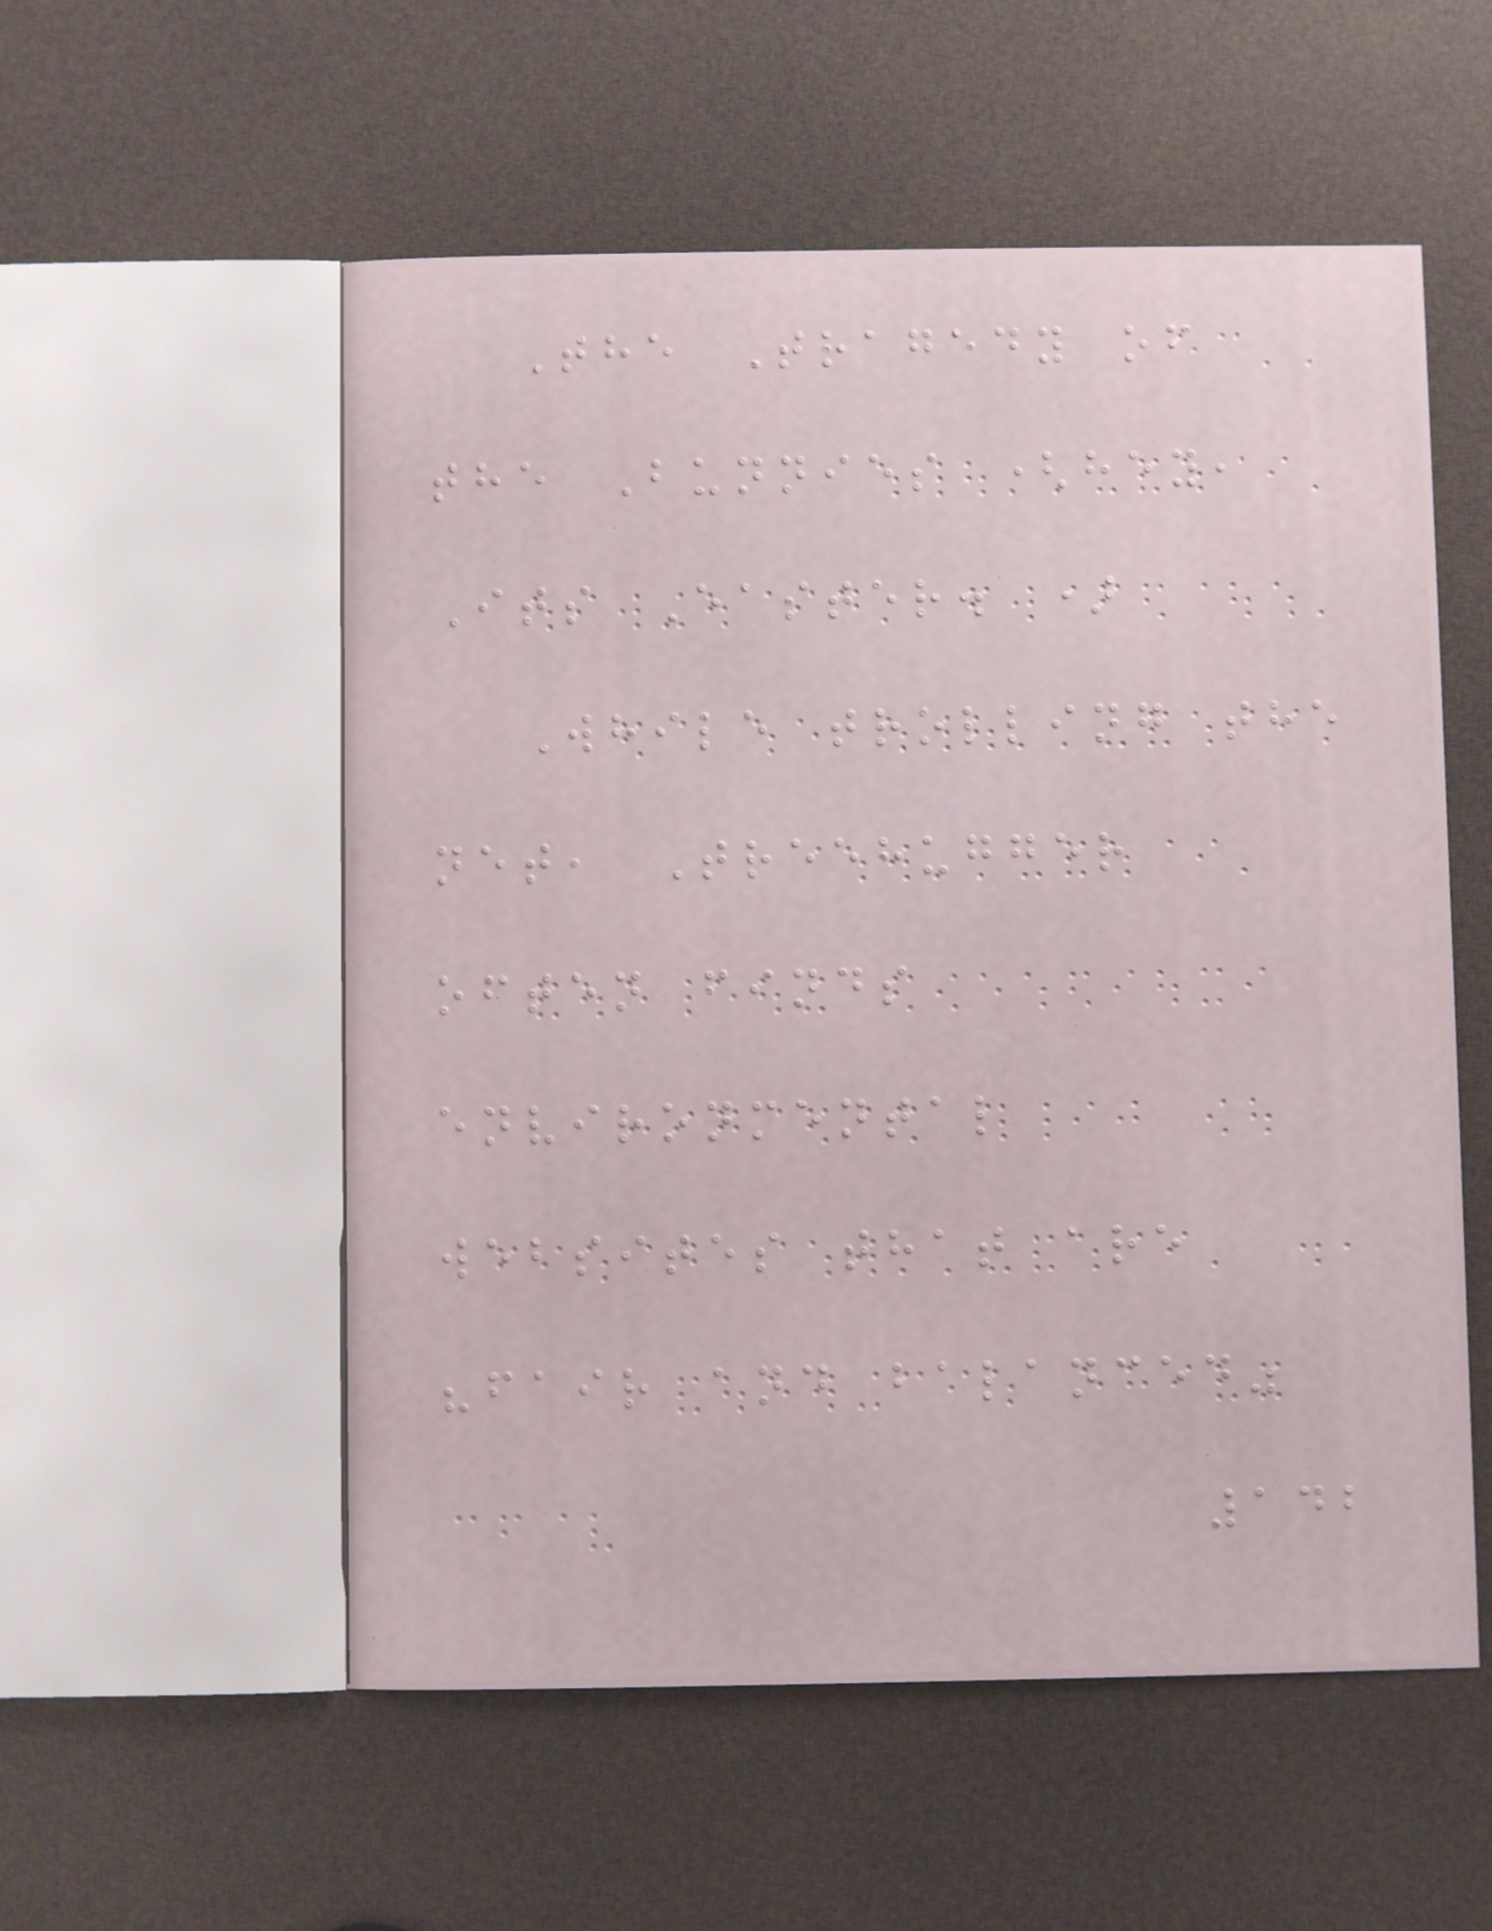The Tragedy of
the Bunnies (hey,
Its Easter. )
While trolling the
net, Treehugger
often finds
environmental
websites that are
"fair and balanced"
142
